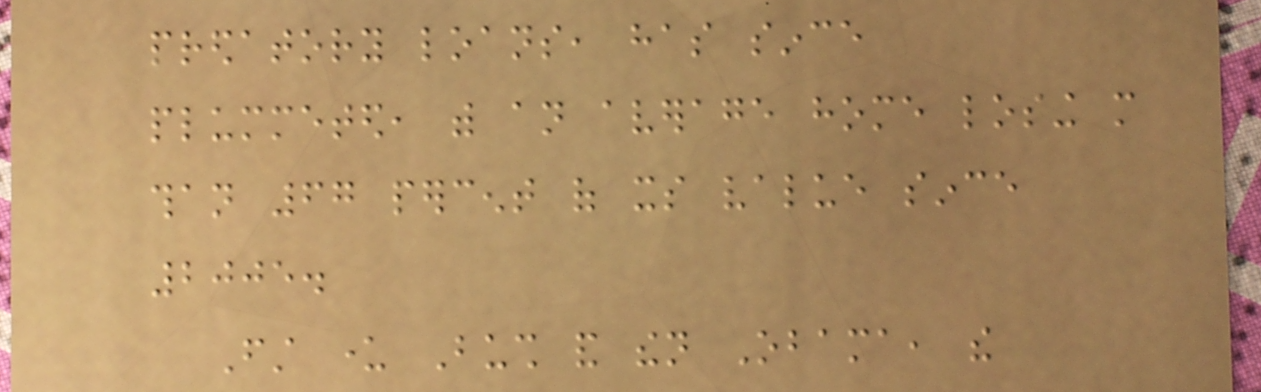predatory loans, has since
plummeted, with an average home losing more
than 67 percent of its value since
2005.
First under Bush and then Obama, the
